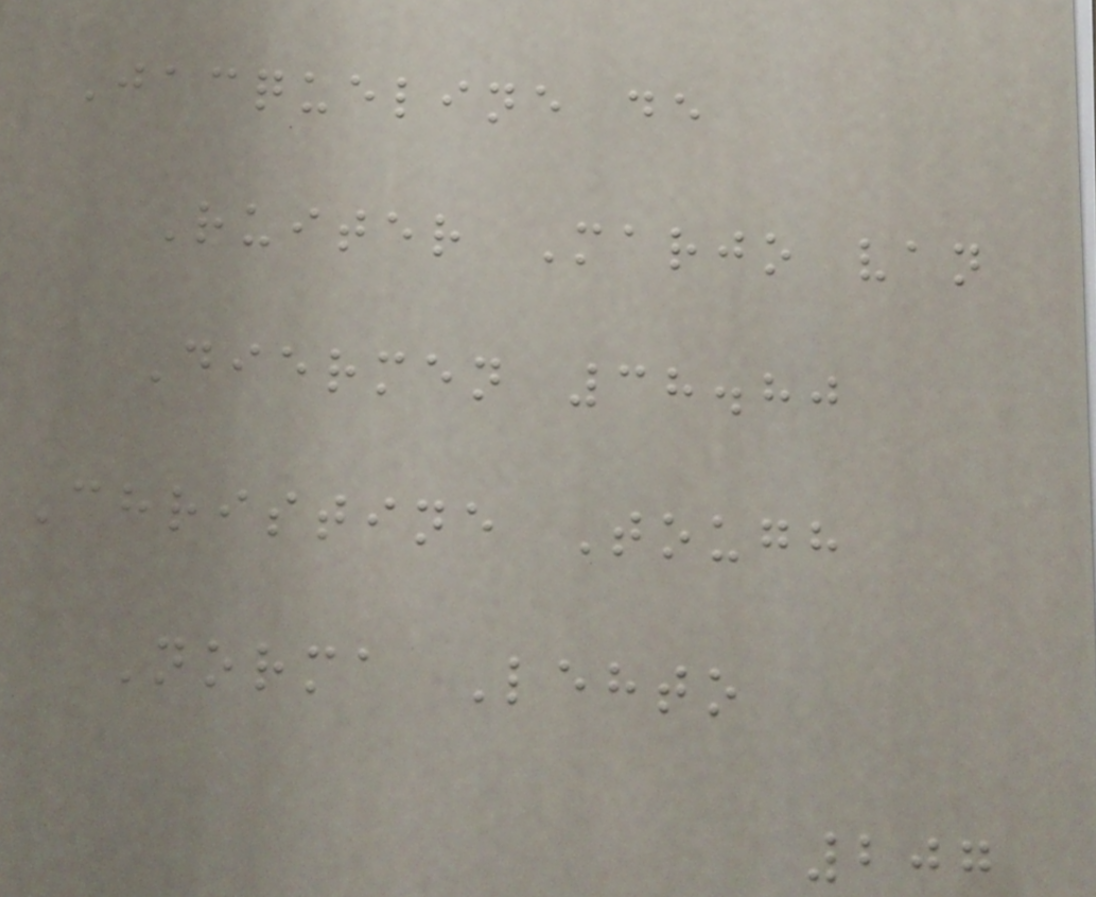Jacqueline de
Ruiter Marjo van
Diermen 38.80
Christine Tough
Norma Lehto
207
